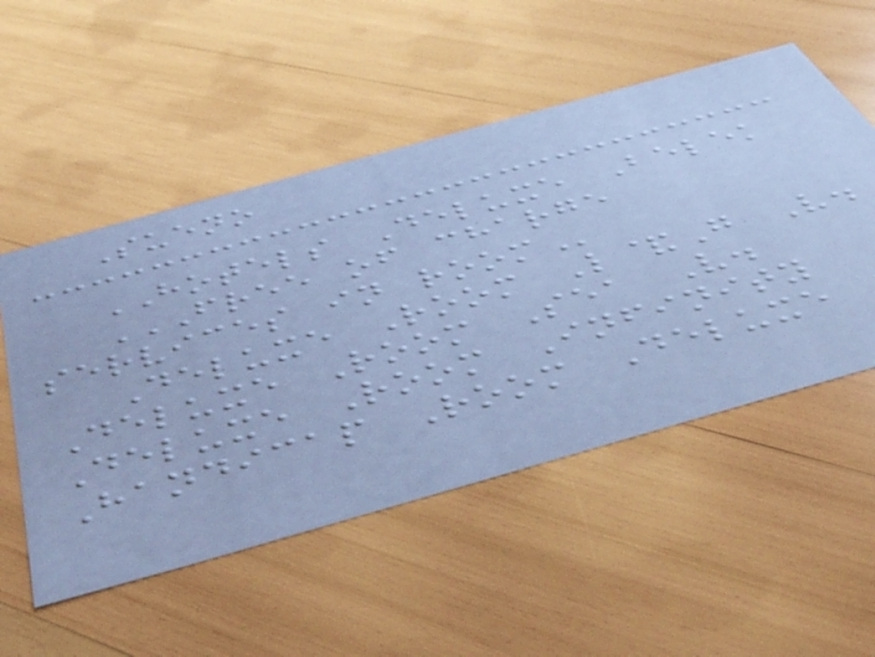Sueno
HOTELS Deluxe Belek
FREE OF CHARGE
SERVICES IN ROOM
Deluxe Room L&G V.
Deluxe Room Sea V.
Deluxe Room Infinity
Handicap Room Deluxe
